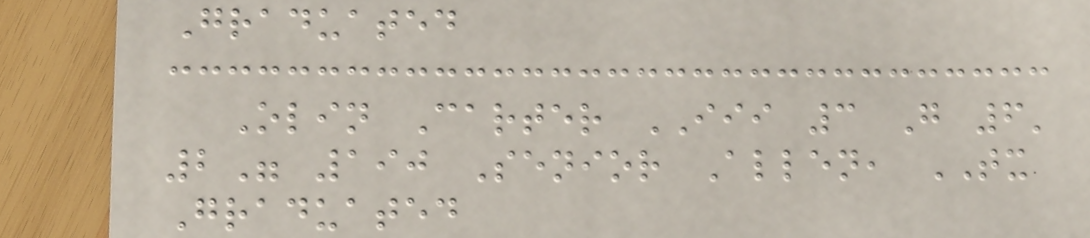Graduated
Olin Carter III 3 G 6'
2" 190 Senior Allen, TX
Graduated
